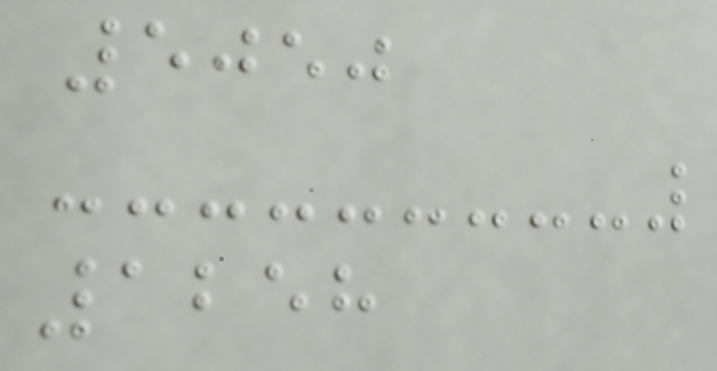5050
1258
